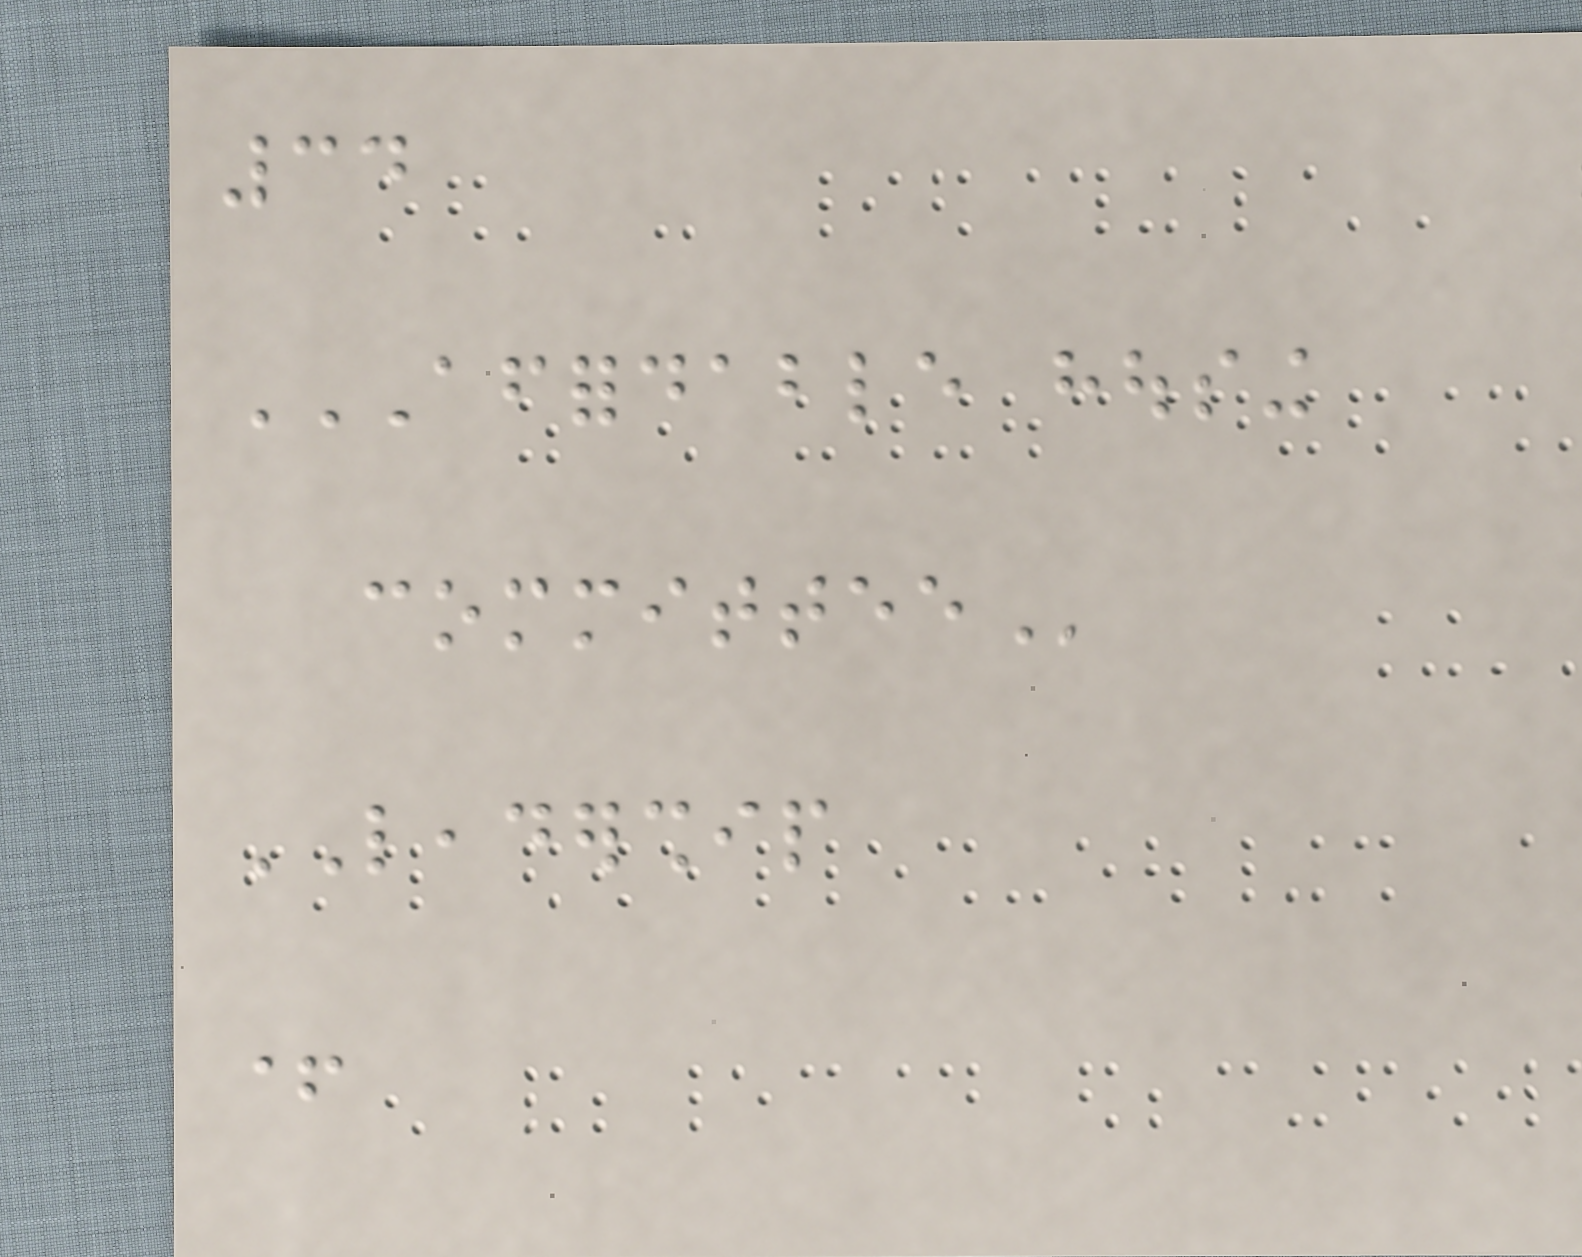34
AFFORDABLE HOUSING
COMMITTEE
LEADERSHIP
+
